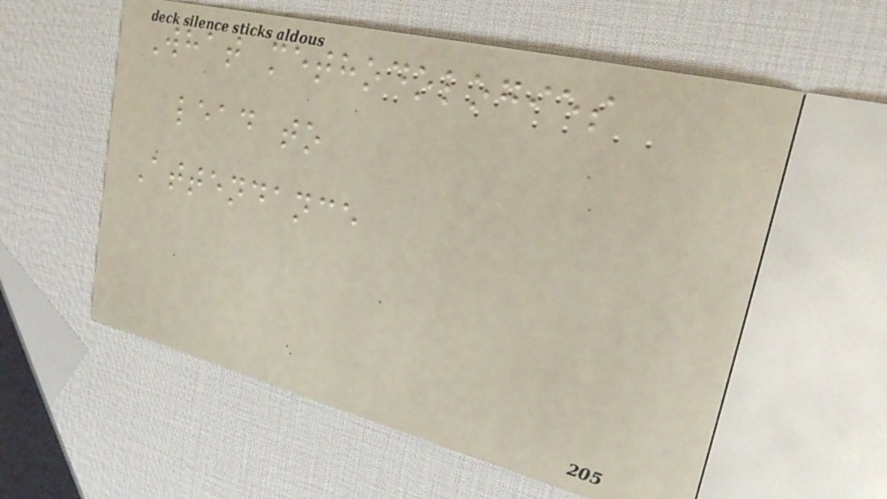What methodologies
lead to
Attendance
